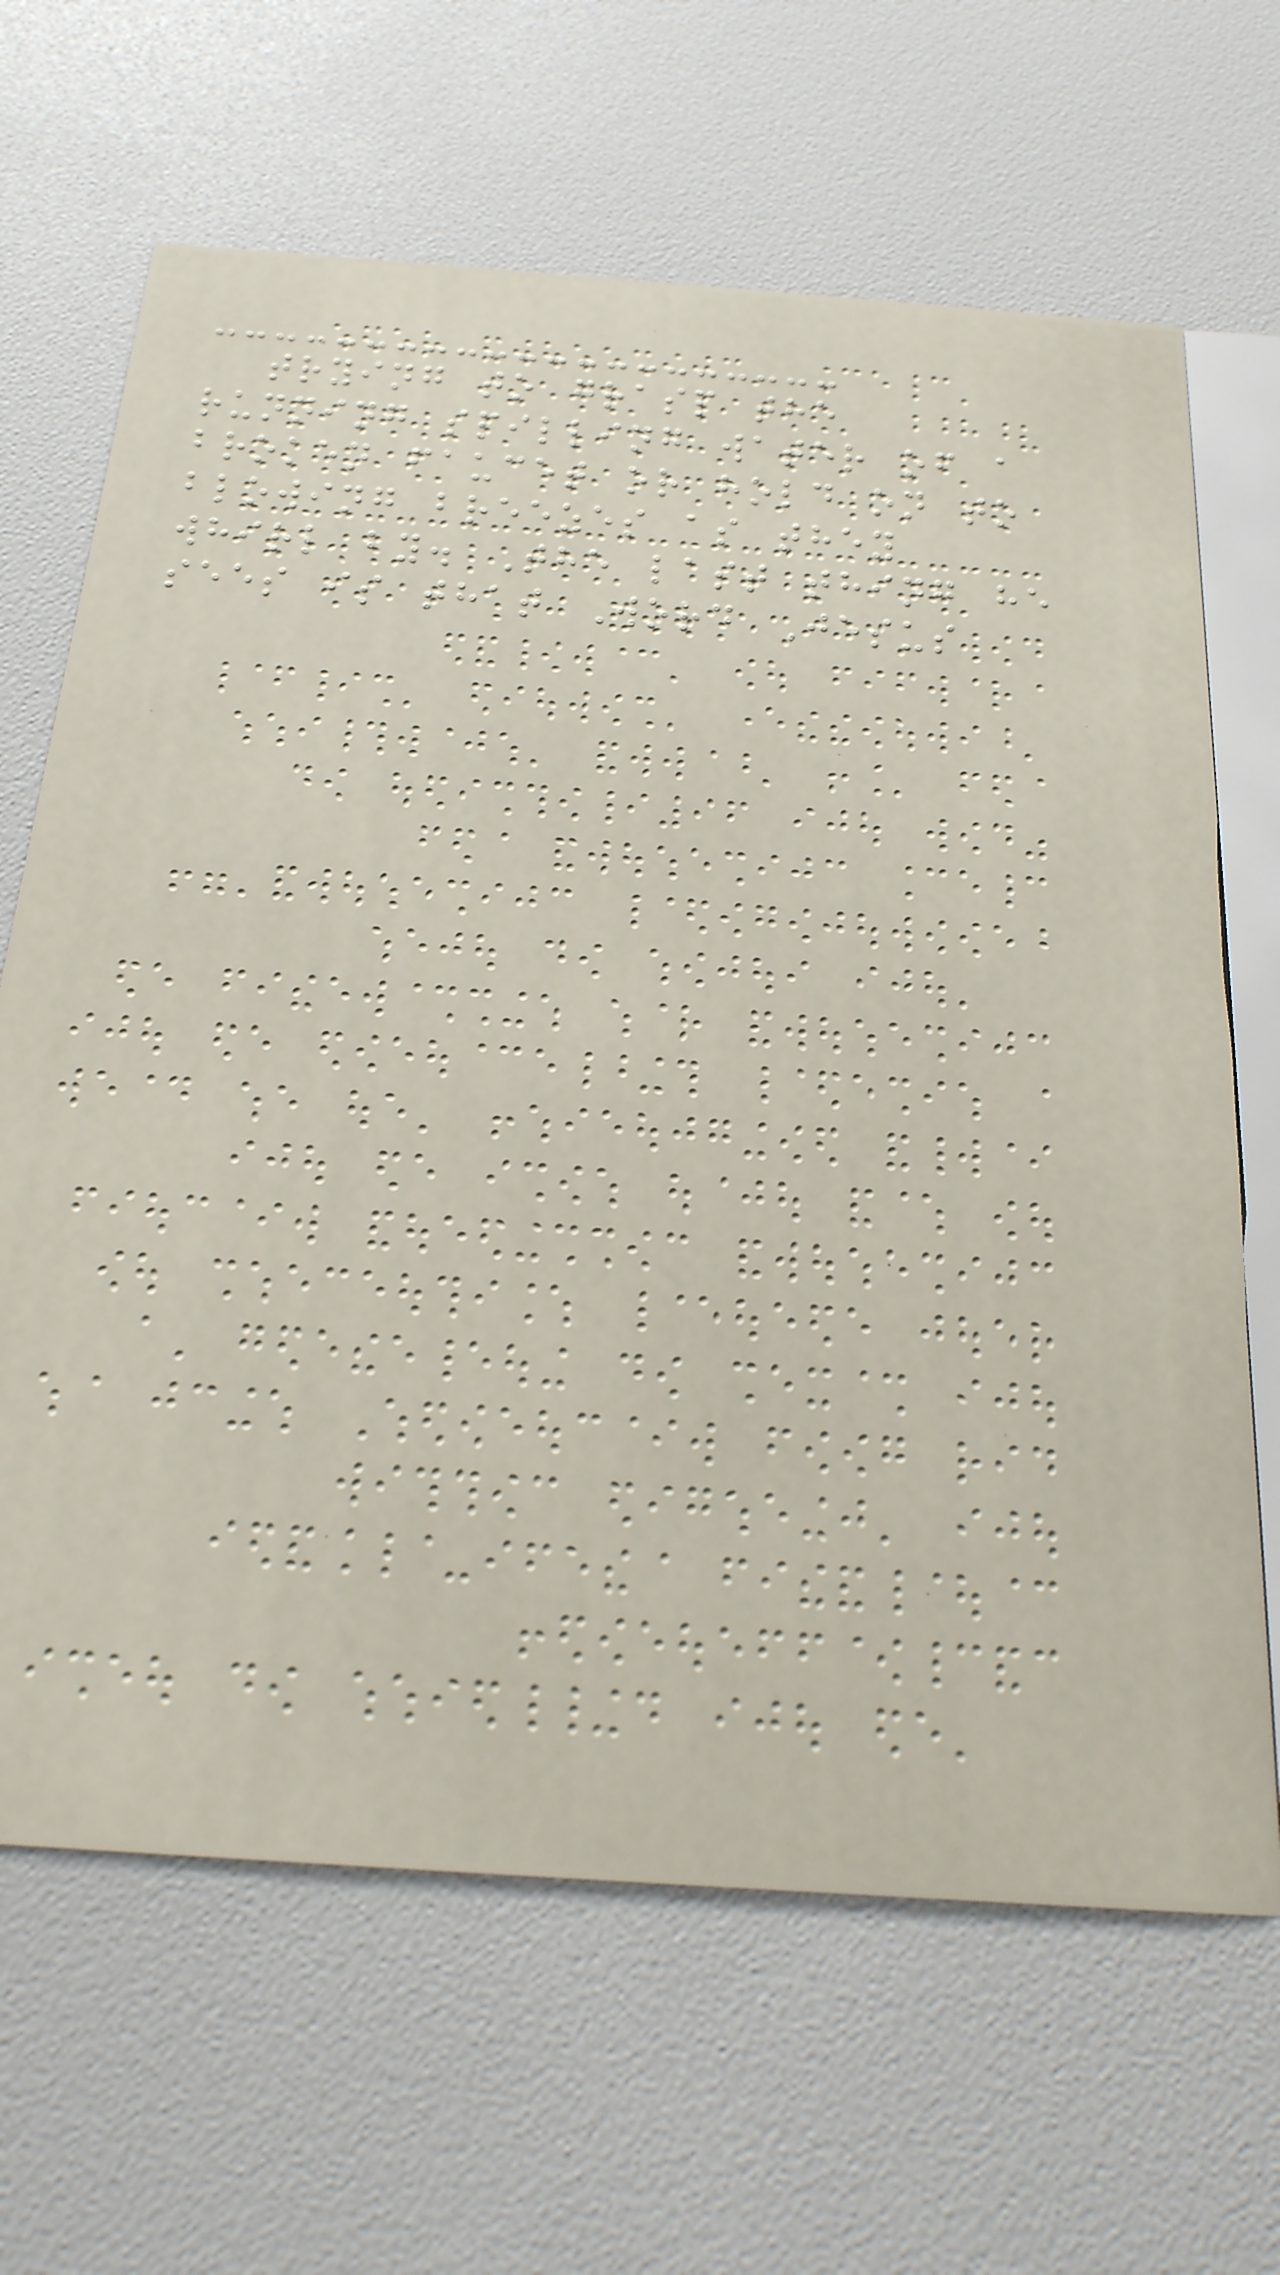trying to grasp the
running spilling water of a
broken faucet or hold on to
blowing breezes as they
whirl by. The last thing he
sees is that Word Jesus
